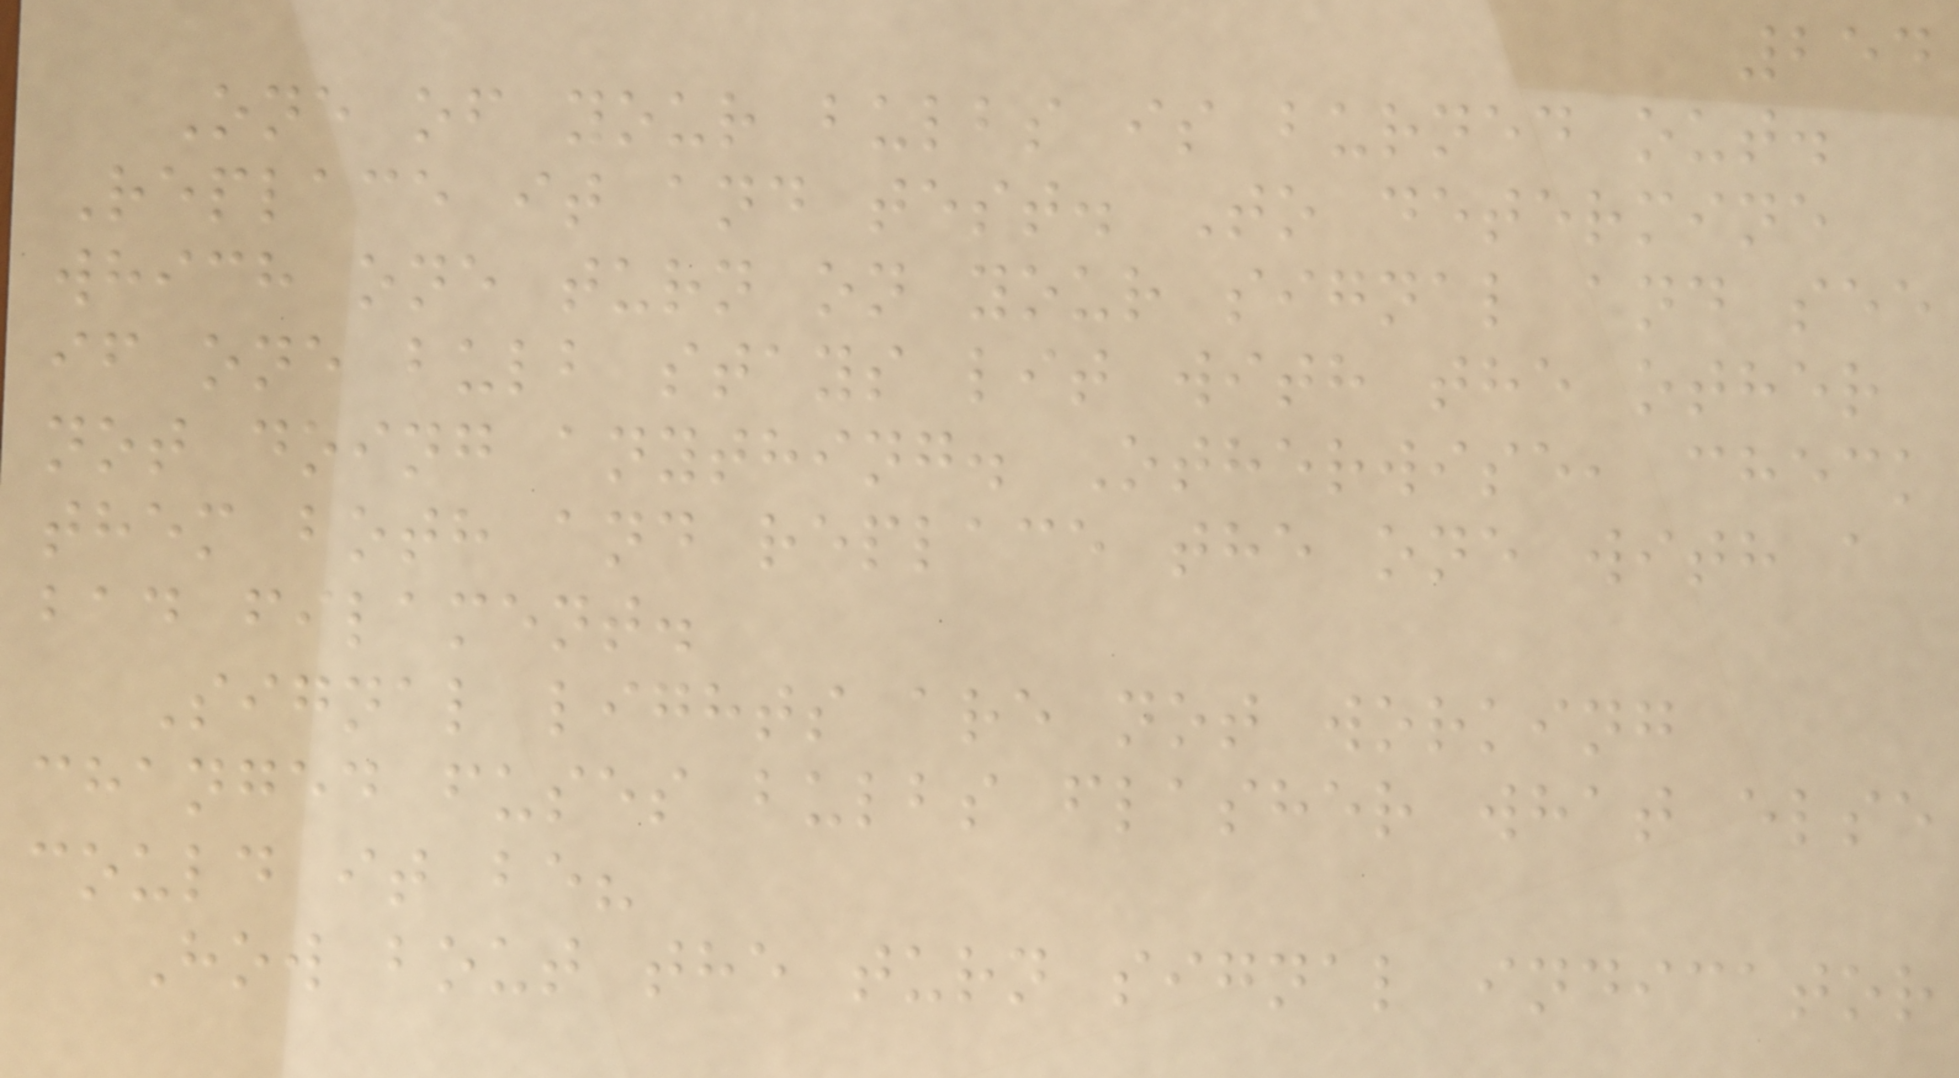254
One of your bulbs is burned out.
Replace it and test. To determine
which one turn on your signal and see
if one bulb stays lit with the other
not doing anything. Otherwise, check
them both and replace the one with a
bad filament.
Signal lights are not working
changed fuses bulbs flasher what else
could it be?
How bout the turn signal indicator
